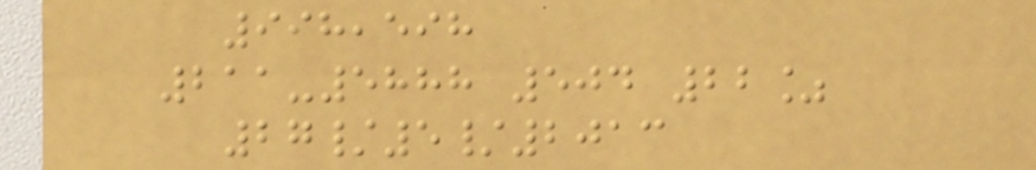998,598
211-5888 504 22%
27/5/2013
